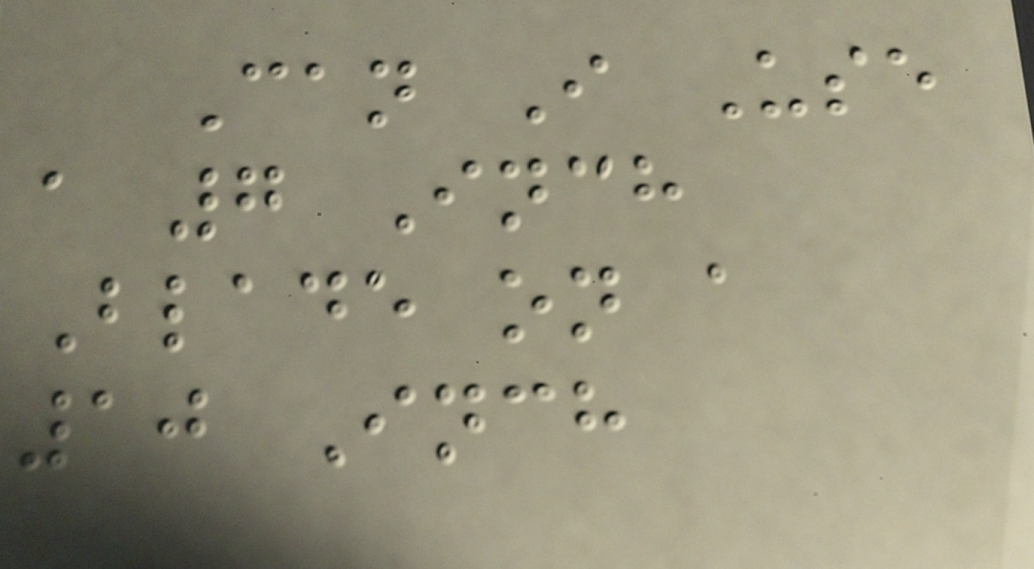Can I Use
a 7 Inch
Blade on a
10 Inch
